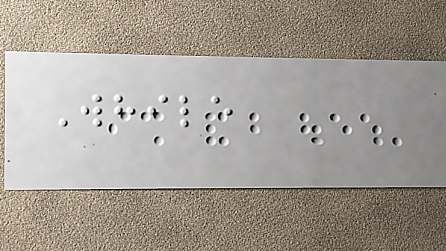While
